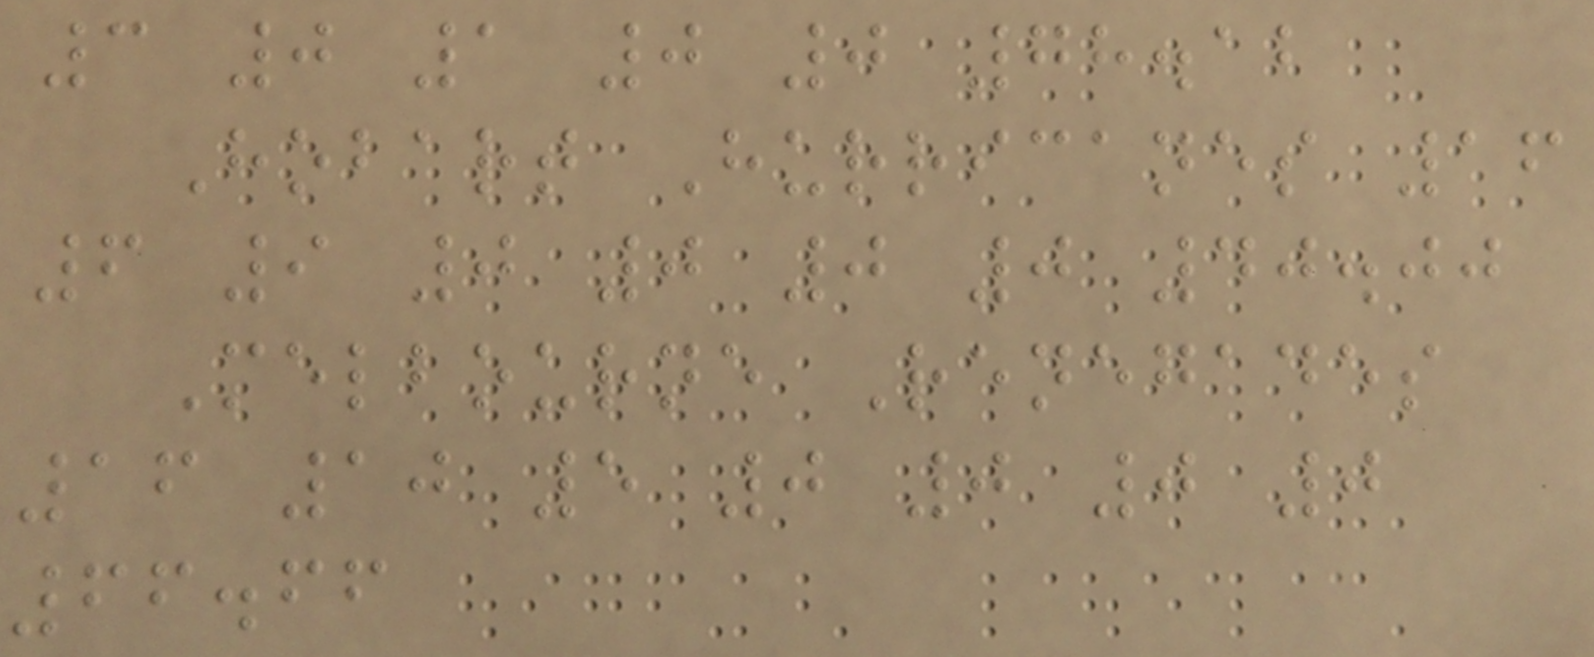3 0 1 0 0 78.12
Hobart Hurricanes 16
6 9 0 0 0 0 40.00
Melbourne Renegades
16 10 5 0 0 0 0
66.66
